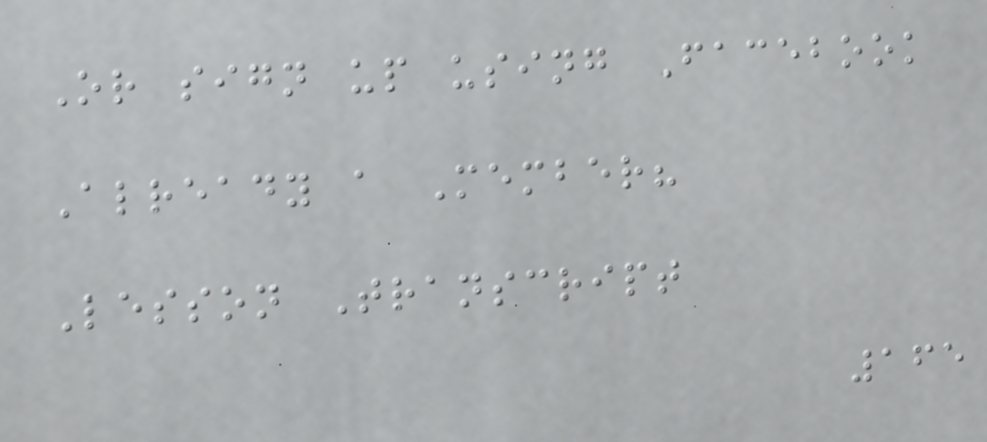Or sign up using Facebook
Already a Member?
Lesson Transcript
165
